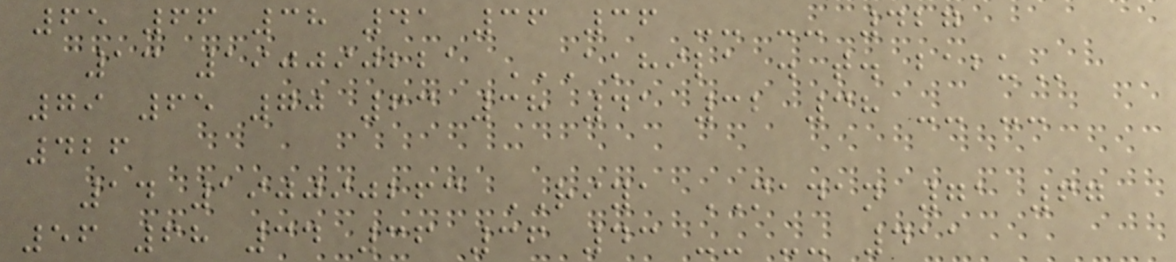65 66 38 41 36 36 -- -- 427
13 190090221 AKHILA . T. BABU
79 65 70 63 38 41 32 38 -- --
426
14 190090263 RIYA MADAN 71 67
56 68 34 36 36 43 -- -- 411
